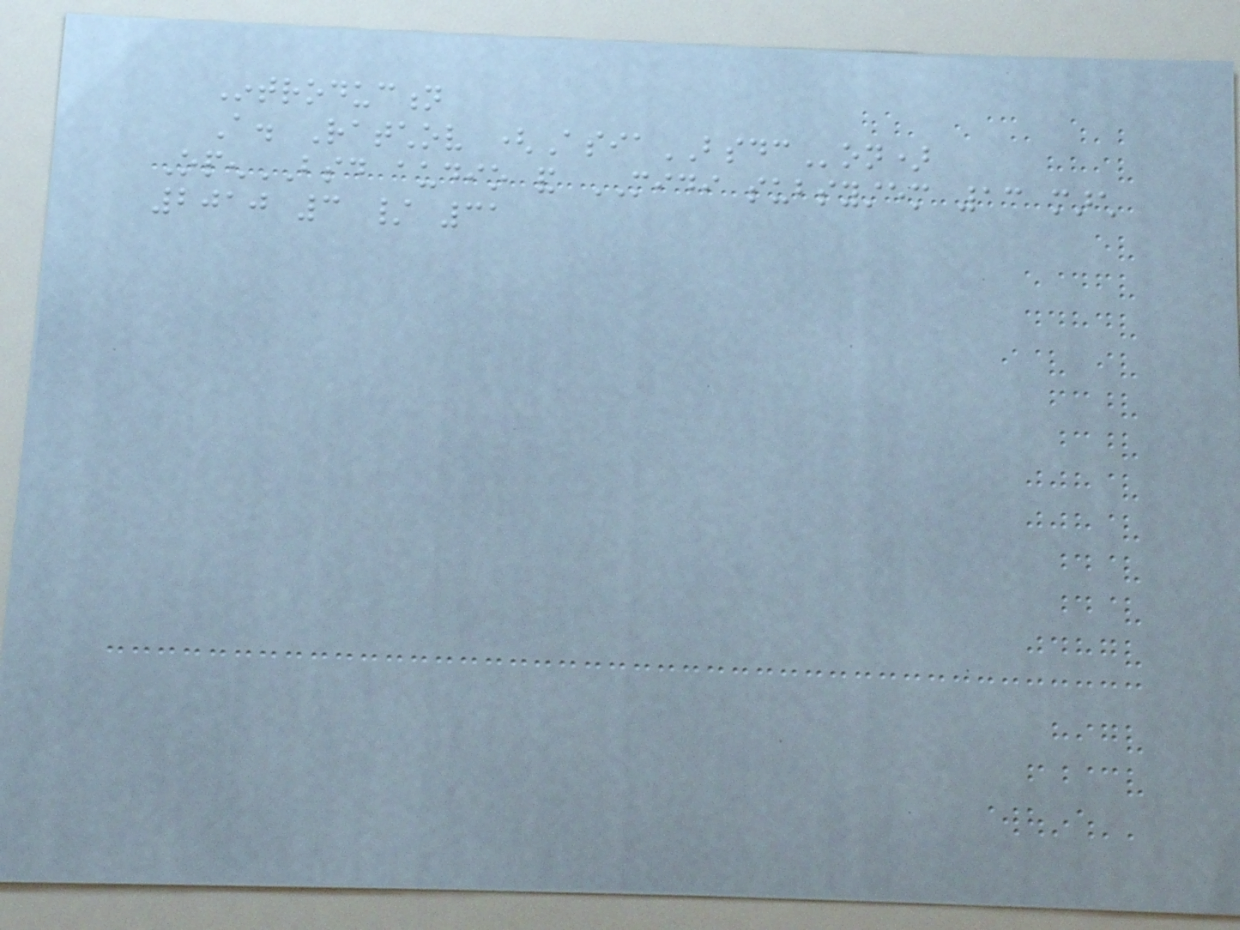Introduction
A. Ratchov (AsiaBSDCon)
OpenBSD audio and MIDI subsystem 13 march
2010 3 / 31
